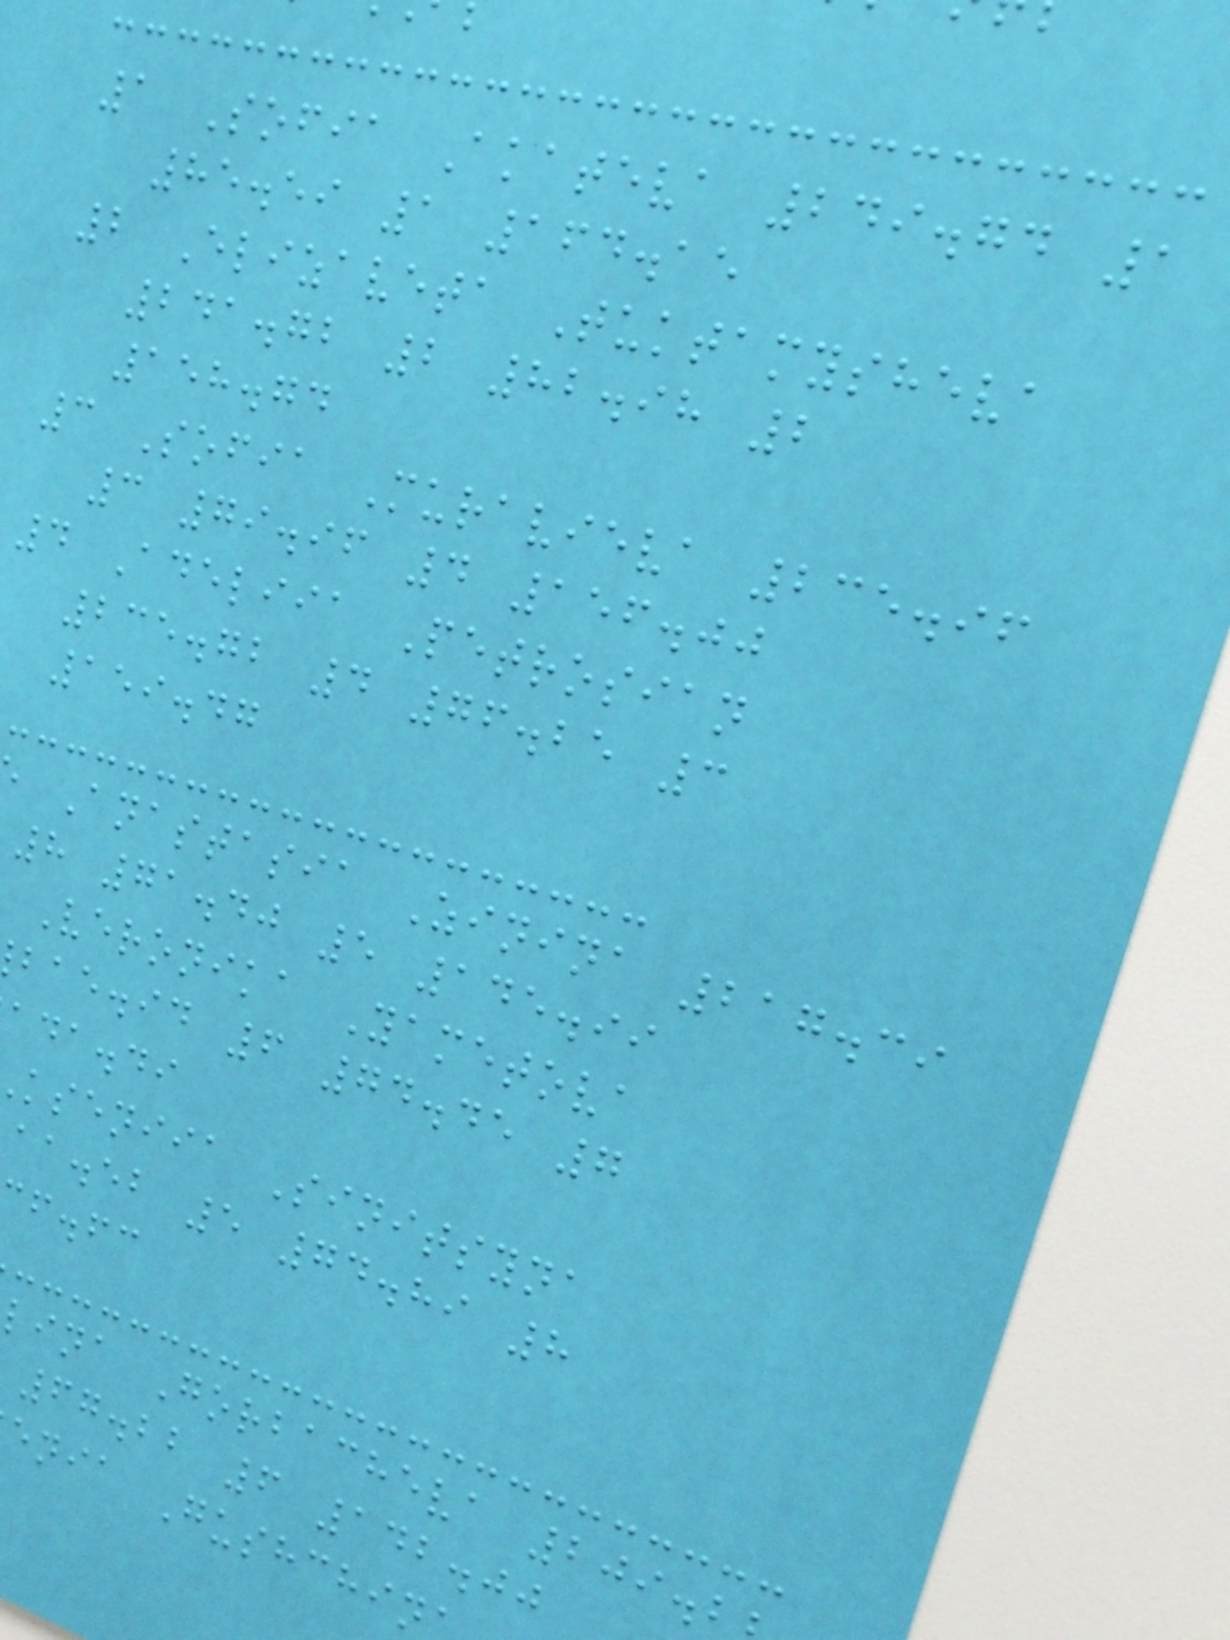1 Sofia Akateva 249.74 1
85.59 1 164.15
2 Elizaveta Tuktamysheva
241.72 2 82.98 2
158.74
3 Sofia Muravieva 235.96
3 79.96 4 156.00
4 Adeliia Petrosian
235.72 4 76.25 3
159.47
Anastasia Zinina 217.39
8 71.40 5 145.99
Veronika Yametova
bae.id 6 74.45 7
ada.di
kseniia Sinitsyna
aa.eb 5 74.89 8
f.fc
lina Gorbacheva 209.
67.22 6 142.00
enia Gushchin
